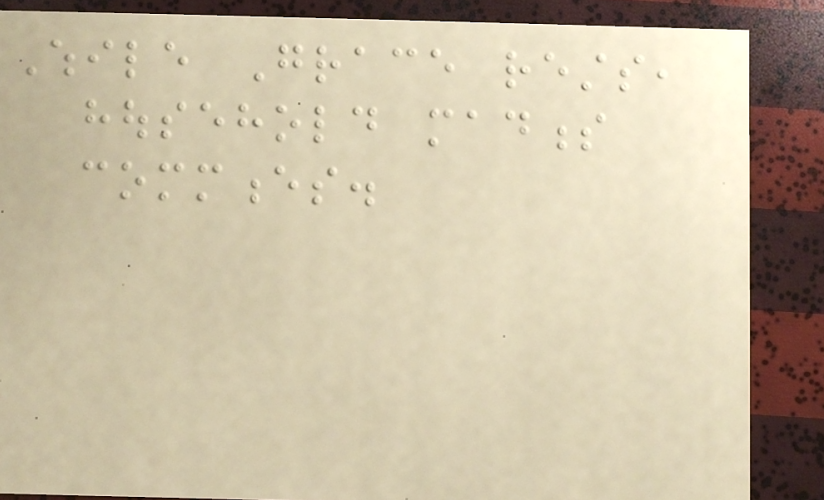While Grace rests,
household madness
commences.
